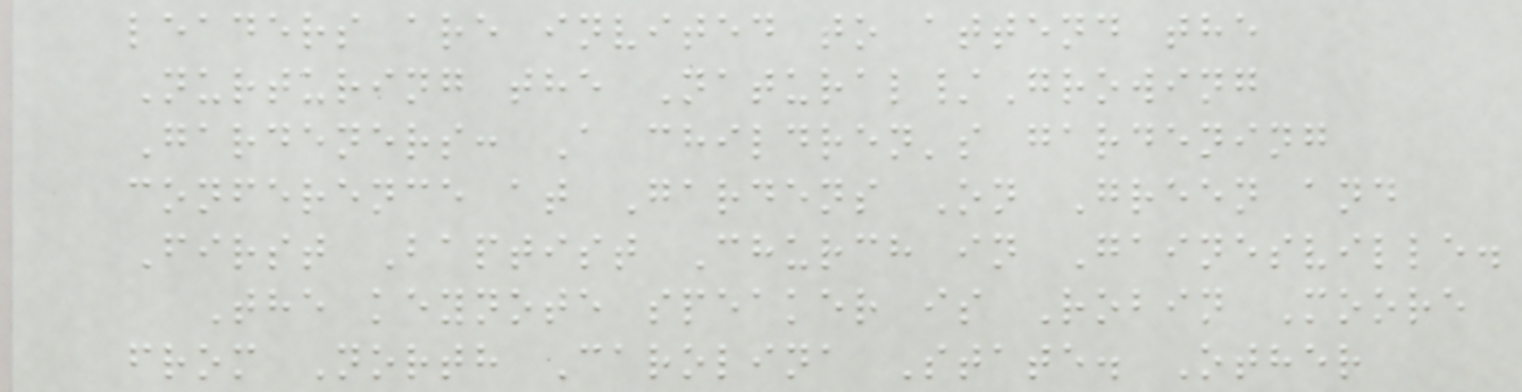leaders are invited to attend the
Nurturing the Natural/Growing
Gardeners: A children's gardening
conference at Gardens On Green and
First Baptist Church in Gainesville.
The keynote speaker is Robin Moore
from North Carolina State. Other
